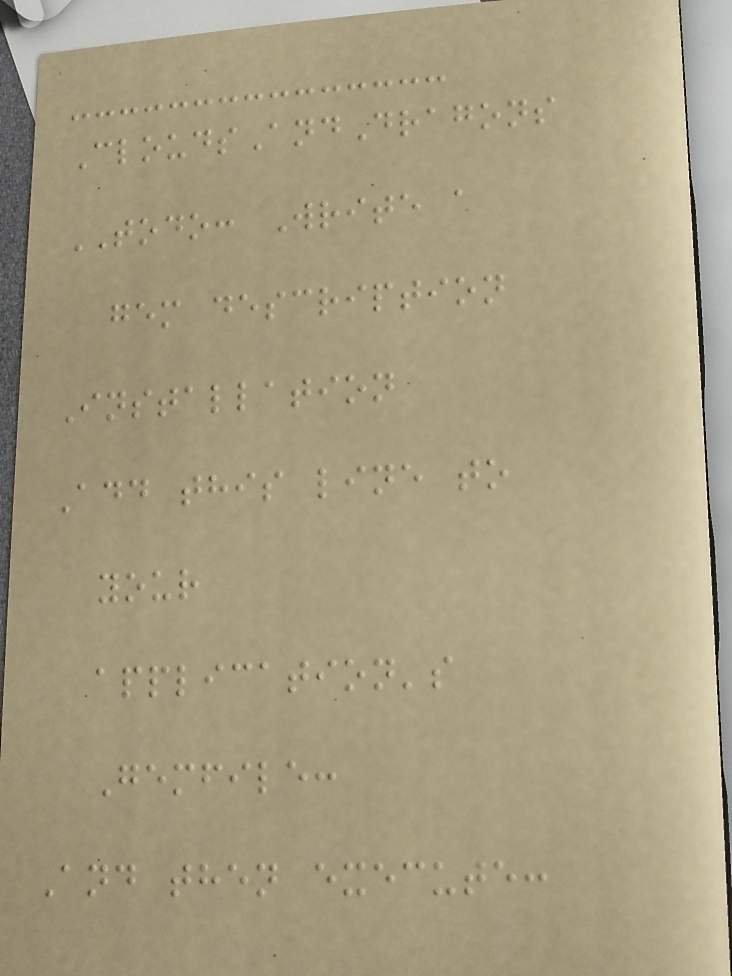CloudsAndDragons
TODO: Write a
gem description
Installation
Add this line to
your
application's
Gemfile:
And then execute:
